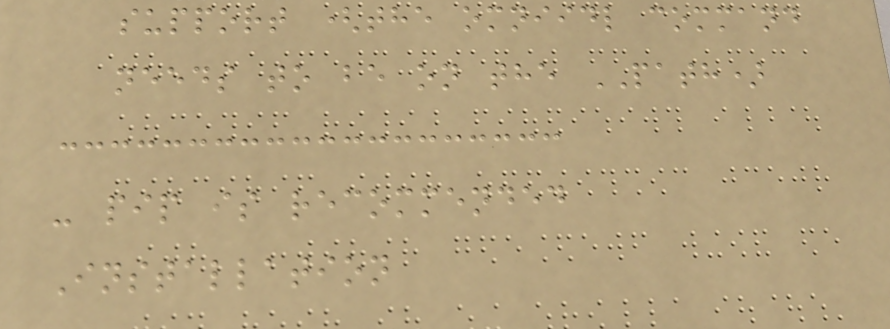support (the omniidl command
needs to be on the PATH)
- pip is recommended
Installation
